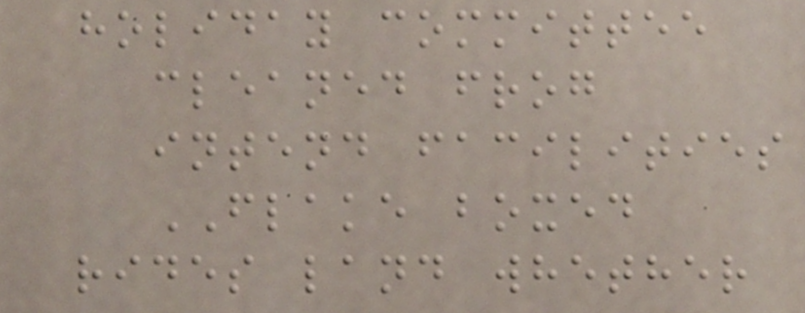holiday committee
cleaned frog
intend facilities
FLAKE boxed
rides land whether
